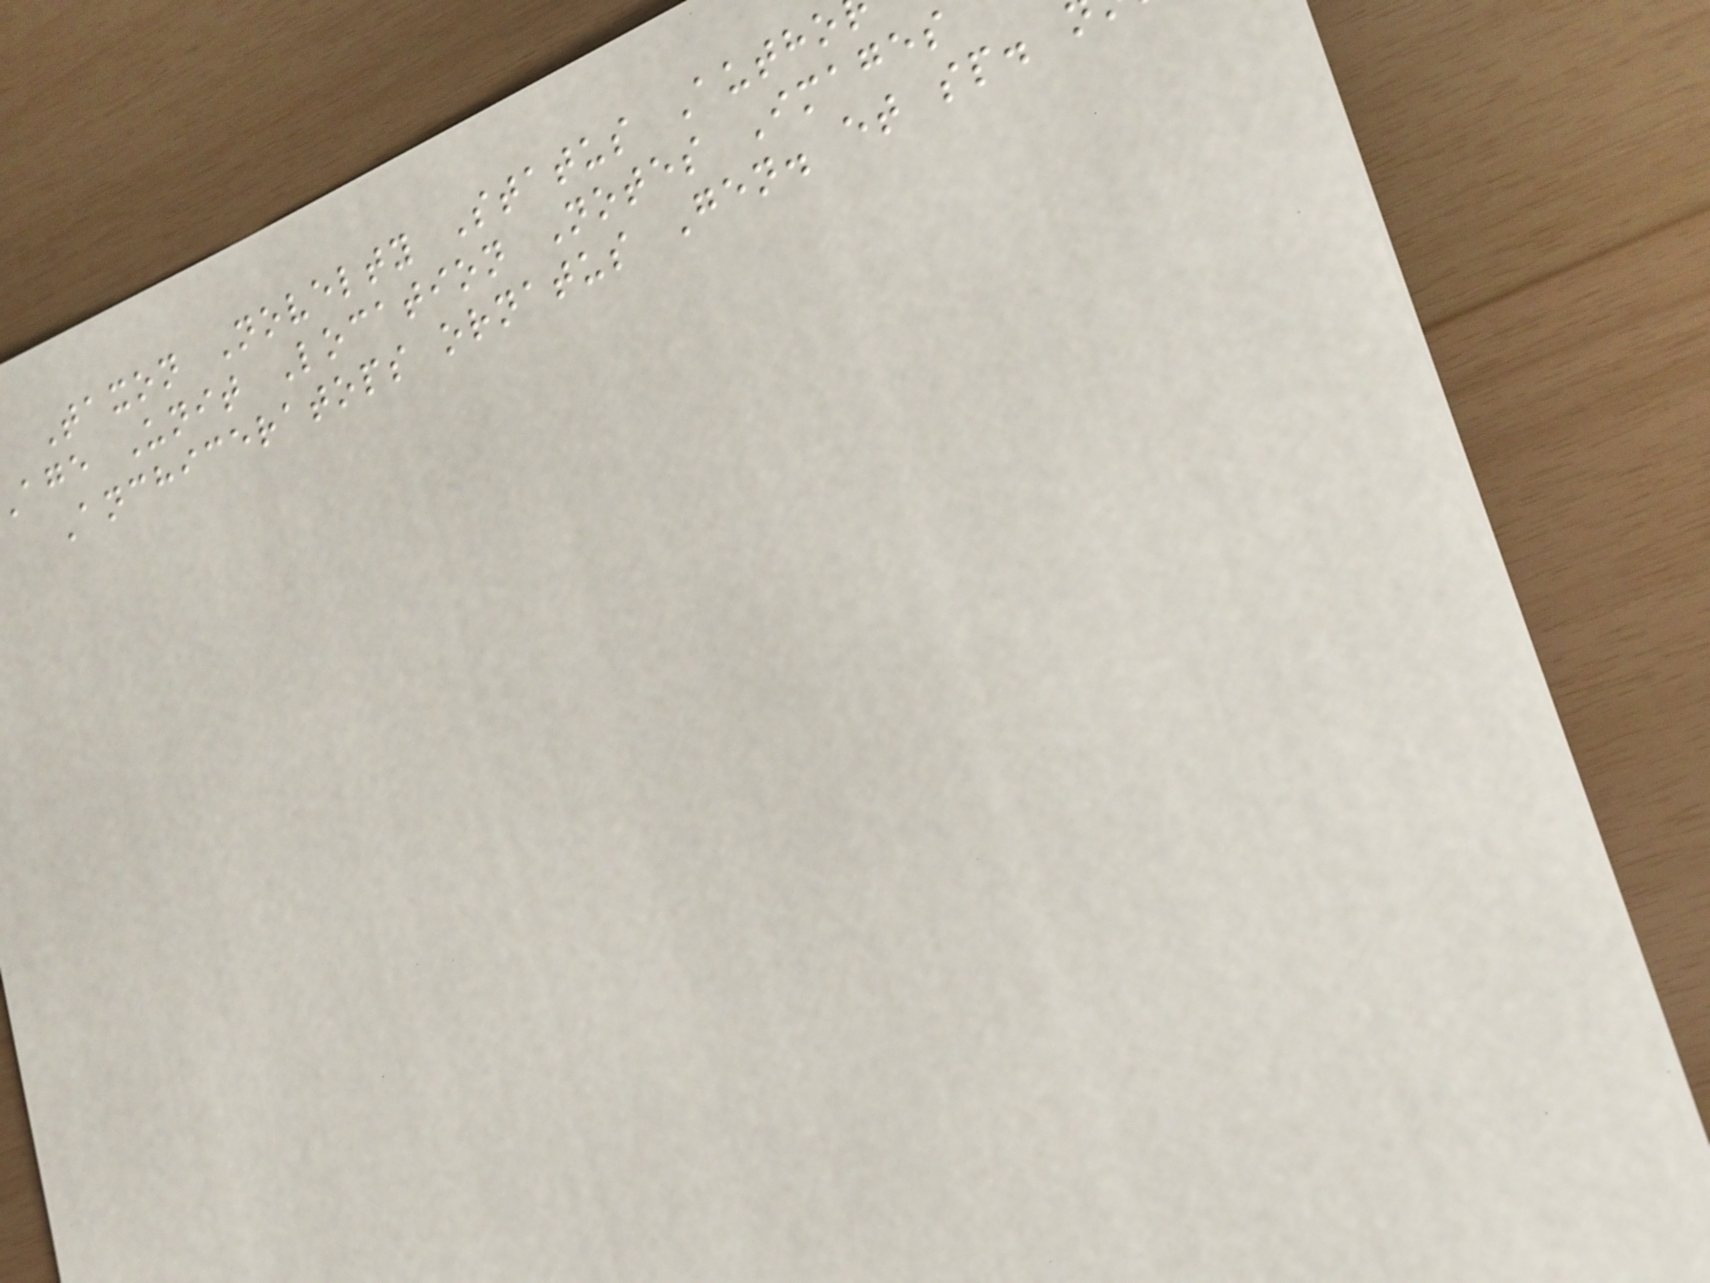Taxon Novelty Status Autho
age Unit Location Notes Images
Anchiceratops ornatus Gen. et sp.
